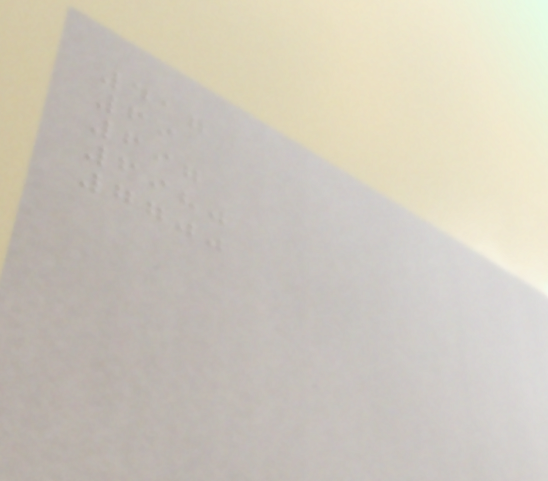417
69
697
6980
7700
